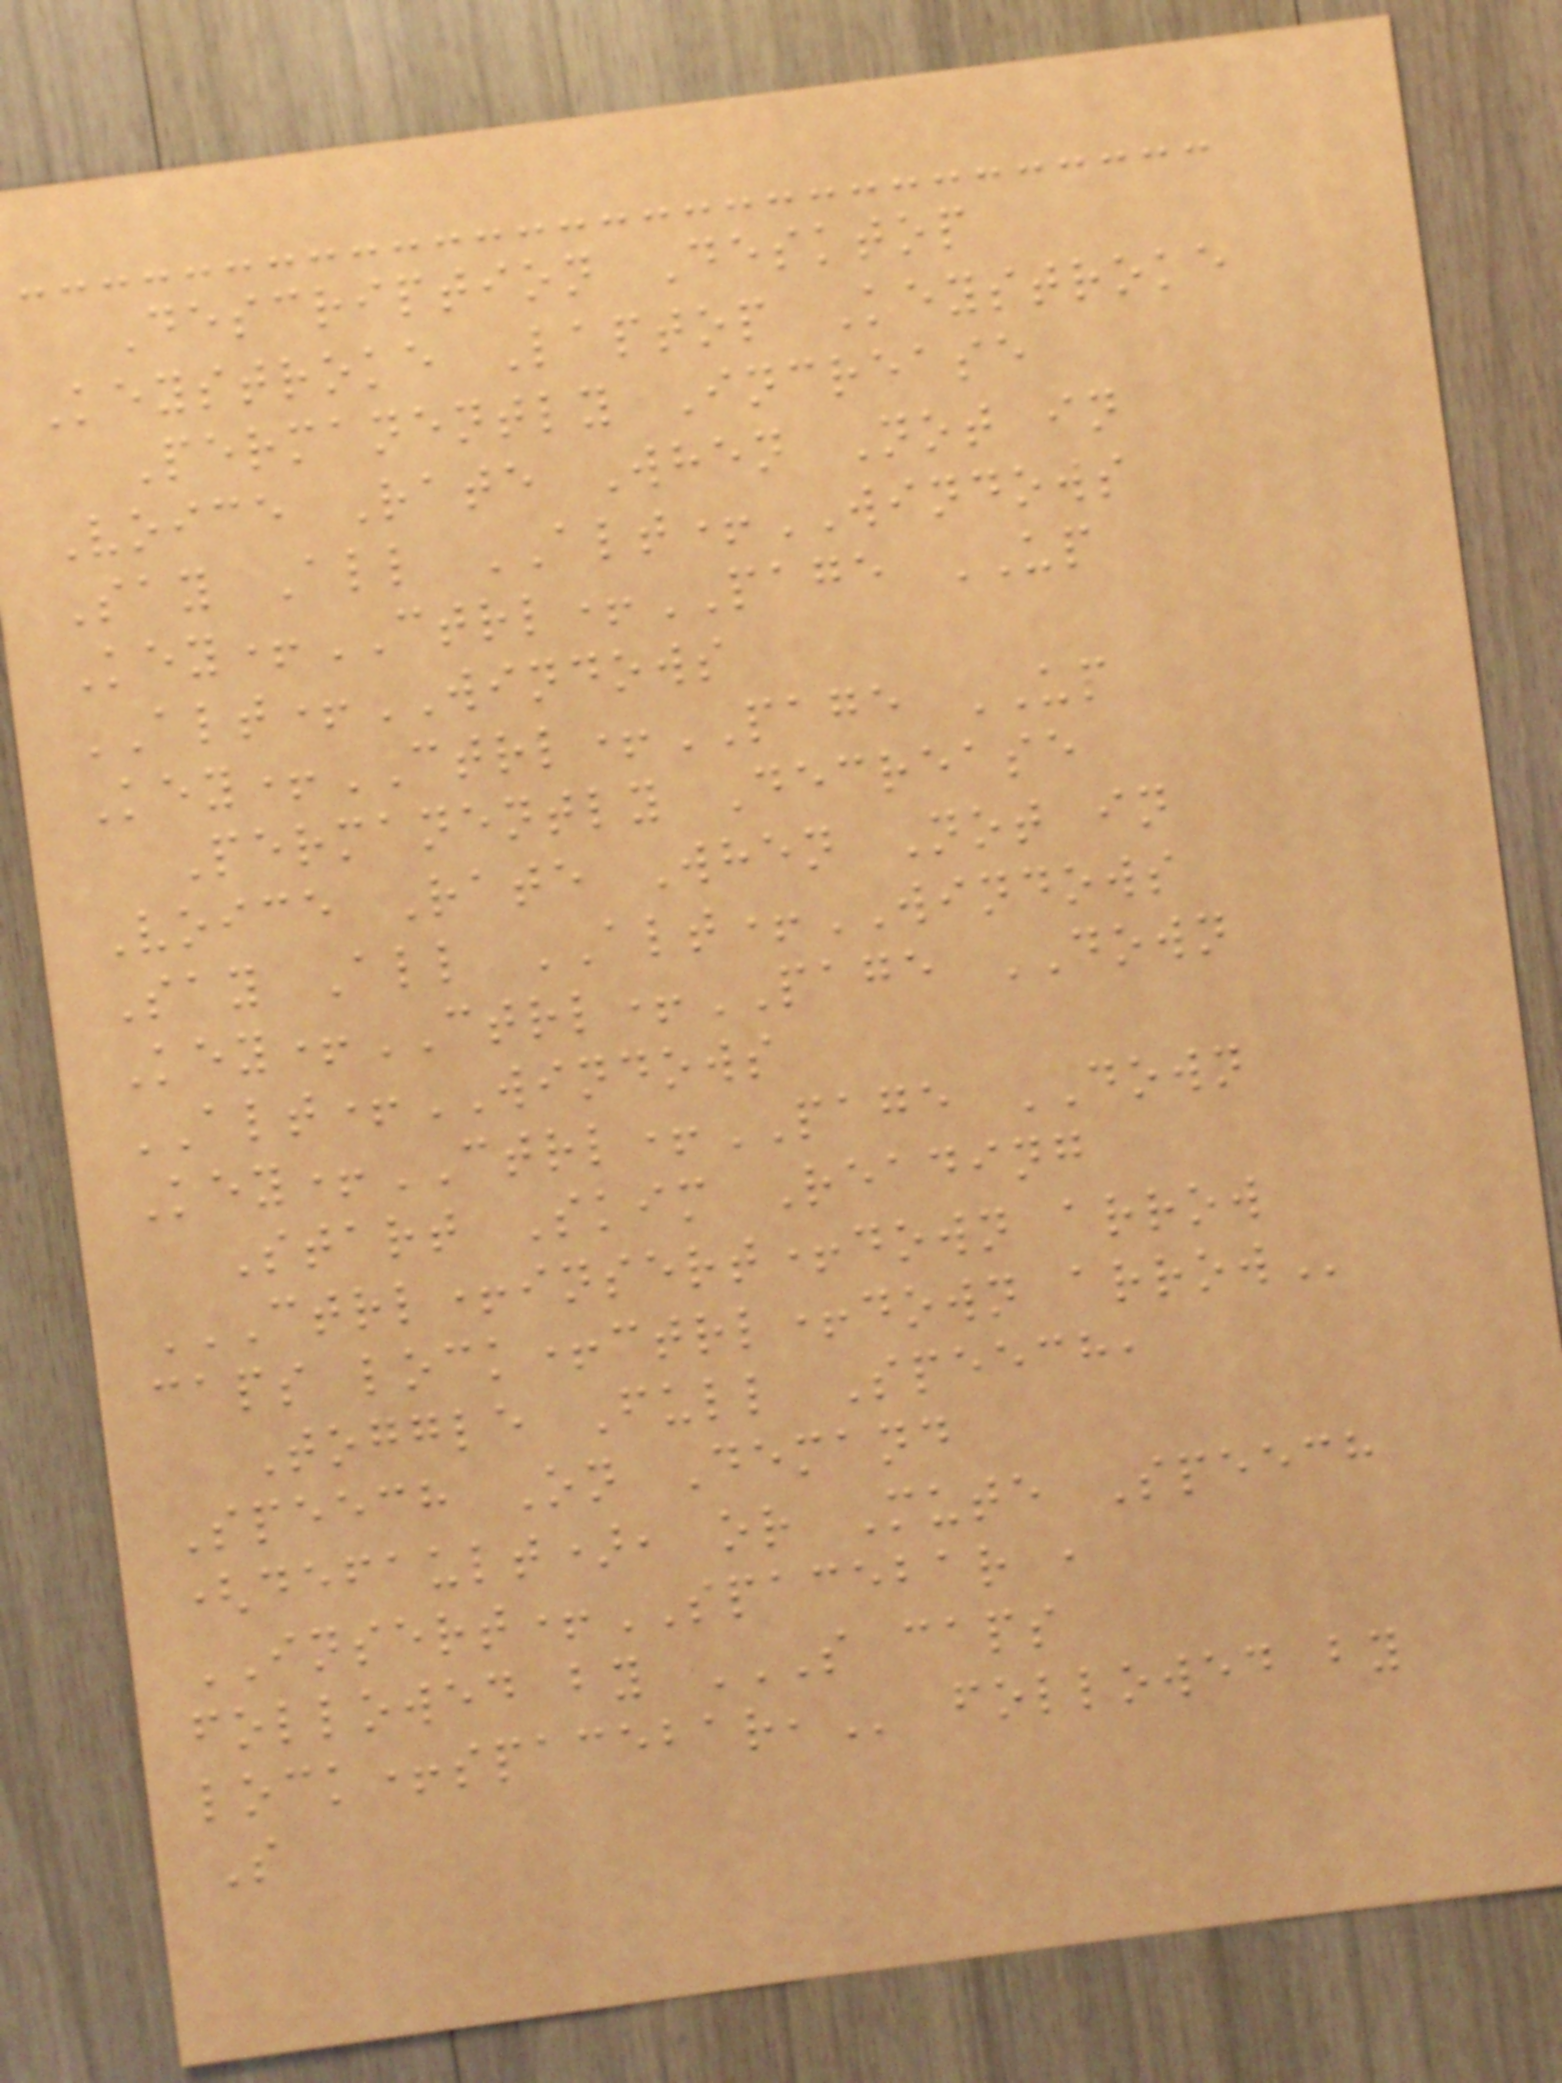Description Desktop
Keystroke Laptop Keystroke
Permanently Increase
Voice Rate When Not in
Say All ALT+WINDOWS
Key+CTRL+PAGE UP
ALT+WINDOWS
Key+CTRL+PAGE UP
Permanently Decrease
Voice Rate When Not in
Say All ALT+WINDOWS
Key+CTRL+PAGE DOWN
ALT+WINDOWS
Key+CTRL+PAGE DOWN
Start Skim Reading
CTRL+INSERT+DOWN ARROW
CAPS LOCK+CTRL+DOWN ARROW
Toggle Full Speech,
Speech On Demand
(default), or Mute Speech
INSERT+SPACEBAR ,
followed by S CAPS
LOCK+SPACEBAR, followed by
S
